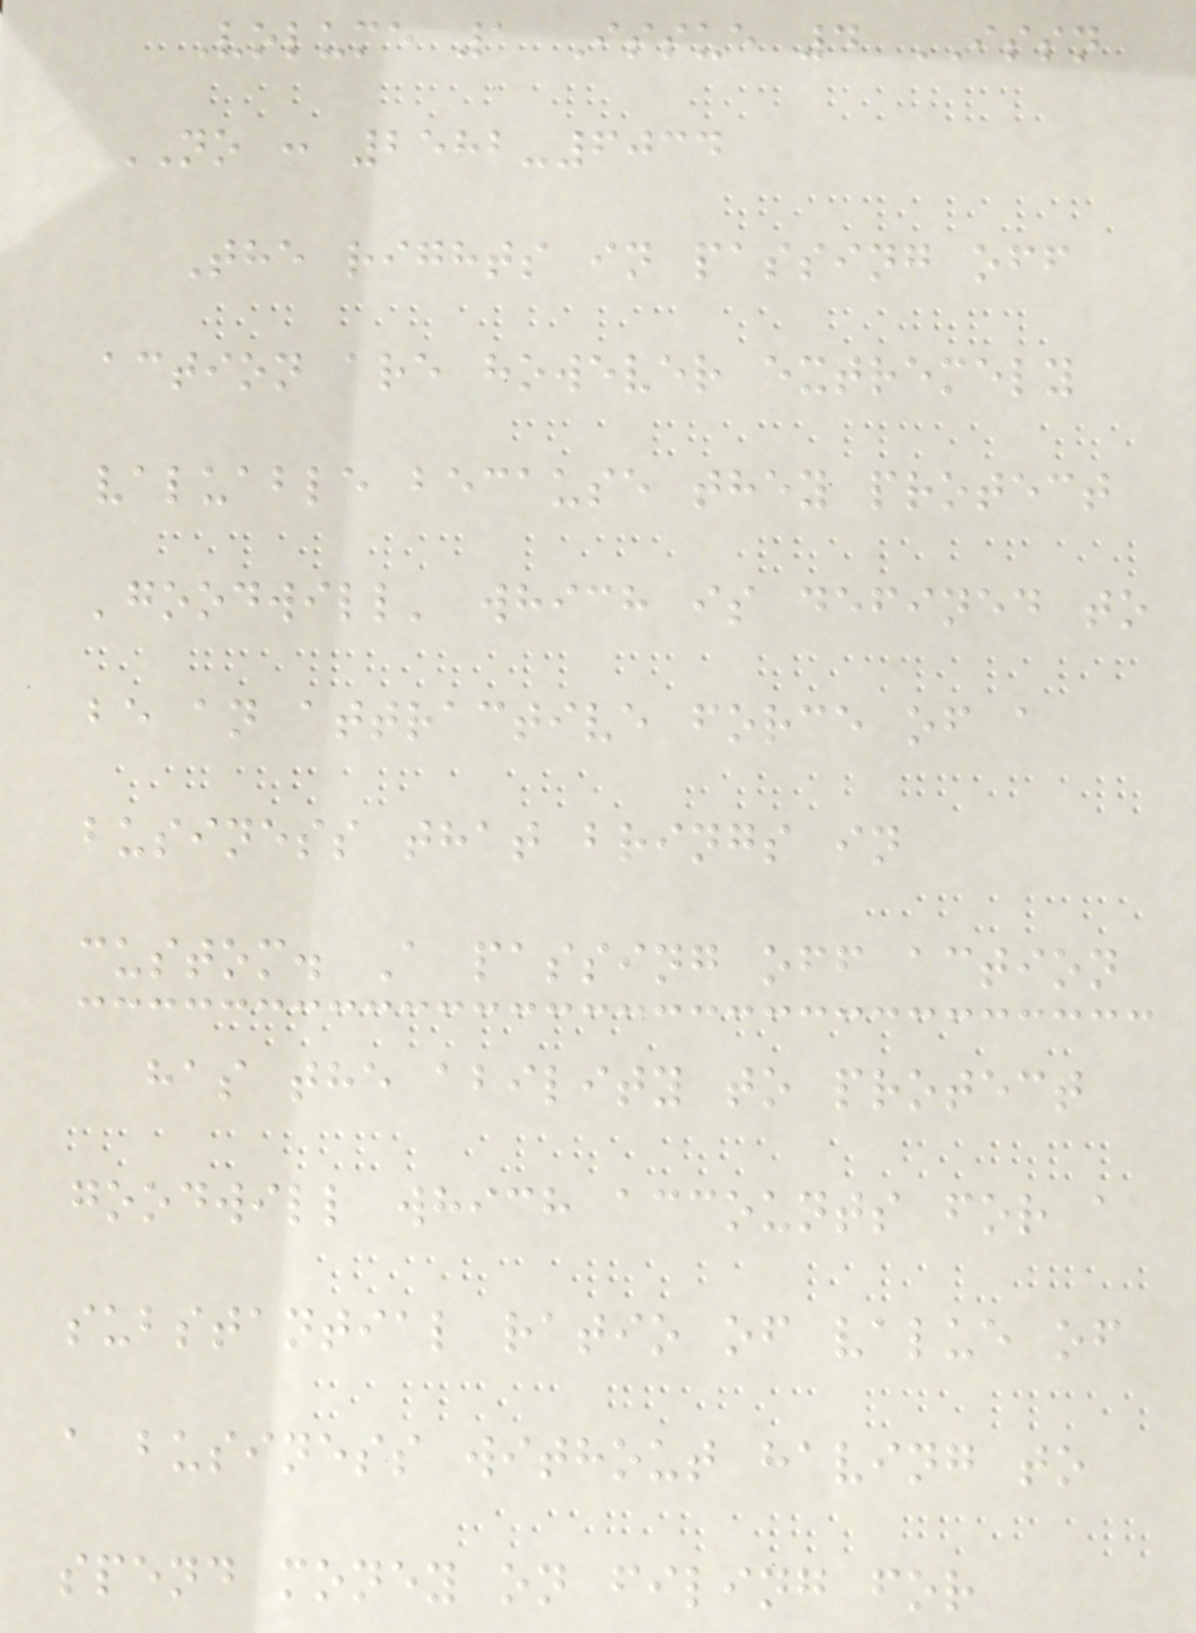Volume 1 Issue 4 ISSN
NO : 2582-6034
The rights in passing off
action are however extremely
valuable because they protect
'goodwill' which is defined to
be an attractive force of a
business that brings in
custom. A passing off action
has the ability to protect
goodwill which accounts for a
substantial ratio of value of
a business without having to
spend money on filing for
